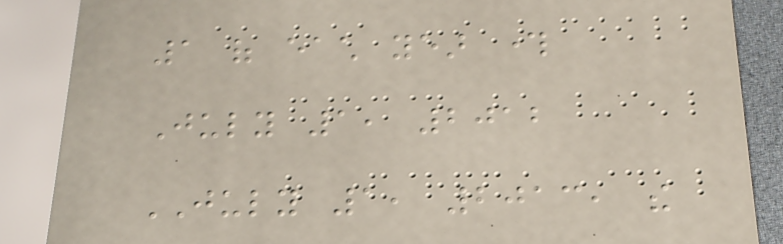1 of each year through
July 1, 2012
JULY 1, 2013, the
